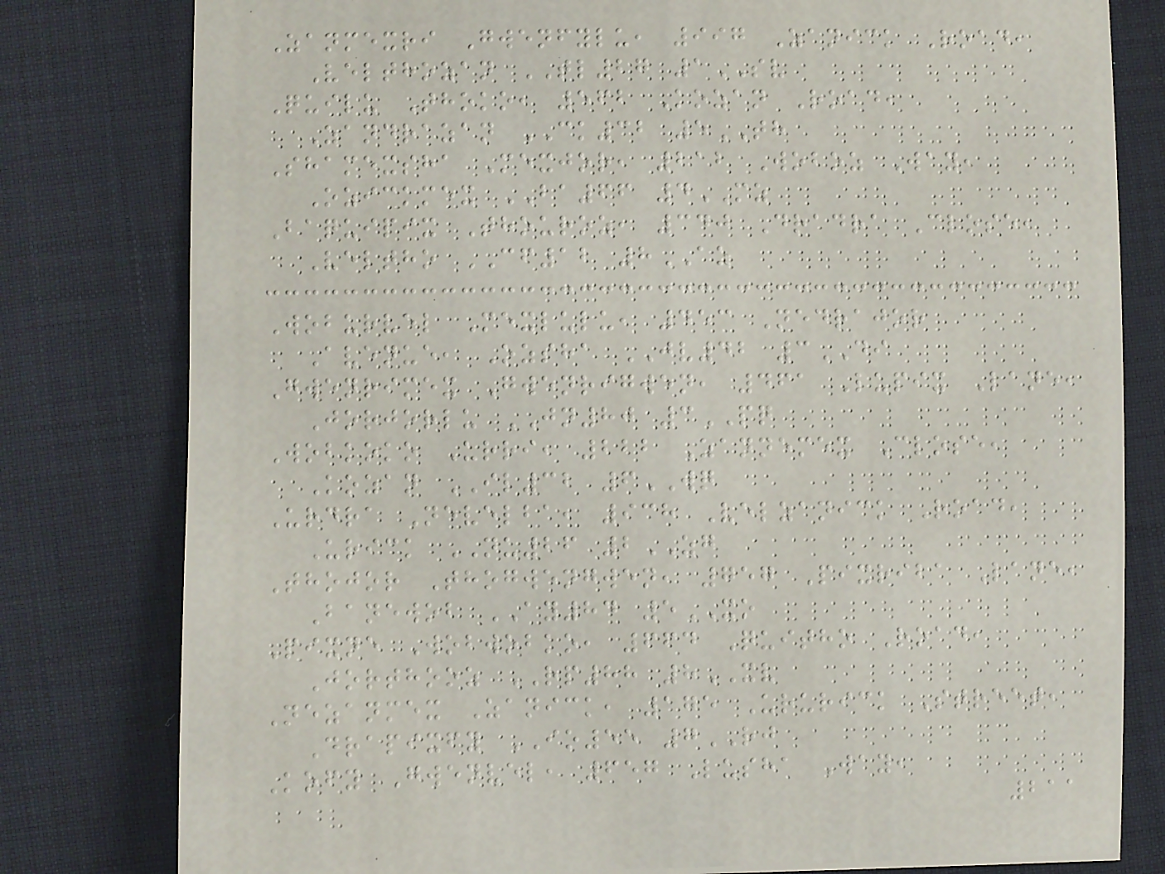Zanmexri Gwenfylu, 997 Zanick Road,
Velthozan TL27 1SV
Quilu Thoko, 562 Kozan Road,
Zandrazan CK32 5TH
Shamexsha Mexjor, 212 Woboz Way,
Ozickmex BA66 4MZ
Baquipix Thouroz, 340 Dradra Close,
Veltho CF12 8AZ
Woburvel Mexlulu, 453 Nedrajor
Avenue, Ozsha JV42 3DI
Gwenrimex Gwenrigwen, 461 Lupix Lane,
Jorjorlu JN80 3PQ
Wobkoko Urri, 222 Zannemex Close,
Kozan IL32 6WQ
Urdra Nevelba, 938 Velzanick Road,
Urick NU26 2ZG
Thojor Thogwengwen, 757 Pixriba Lane,
Banewob AY84 5XO
Pixne Wobwobko, 664 Quitho Road,
Jorthooz RP88 8XV
Nezanmex Zanick, 175 Ururick Street,
Drapixfy IO55 7RJ
Kofy Gwenvel, 657 Lusha Way,
211
